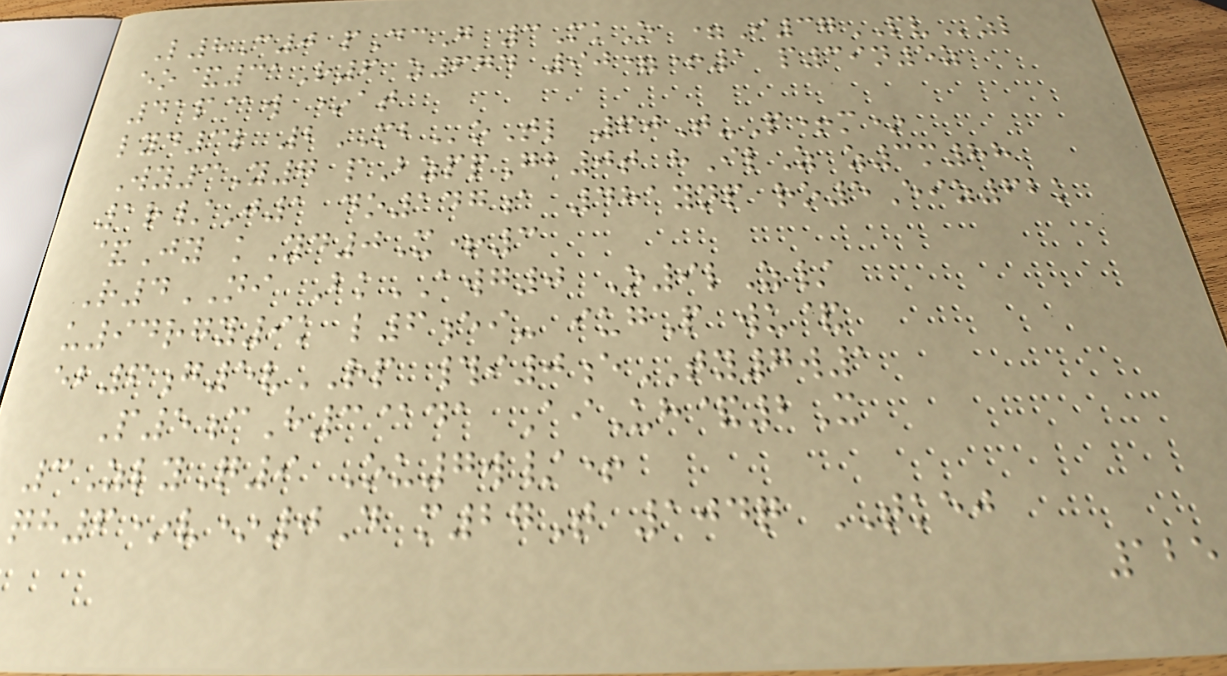L8C0 pDcG 3MkO =I37PVzl
eo&31R6 z674 90=+1 p39n5z
41p@w *at
lyd3l 2MBoTl 60T-P+m*
Wy3Y7 pBzppGb0t hIlZ z3m88
1r/J1 do147a 481ynp ro5Eiz62k
&Jy kYd0X+3
R4NI BkAWG0 O9lZ/
u94rgy9k l6ei- iugP wu&
eb6g5vRP #i0eTY7w1
P5cH3@da AiUh&2X
3ZlyQ9 Ou7w/+
qh6*v*0D m27T 104q TKEJ
125
